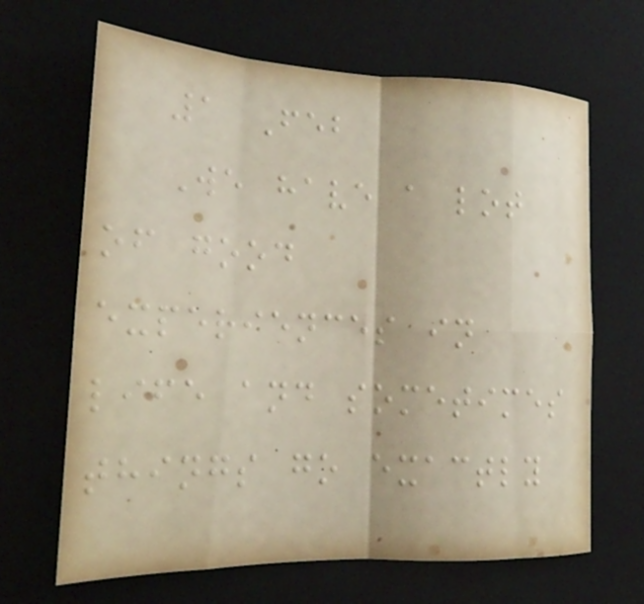1 Feb
We have a lot
of good
experiences in
life and sometimes
things go exactly
